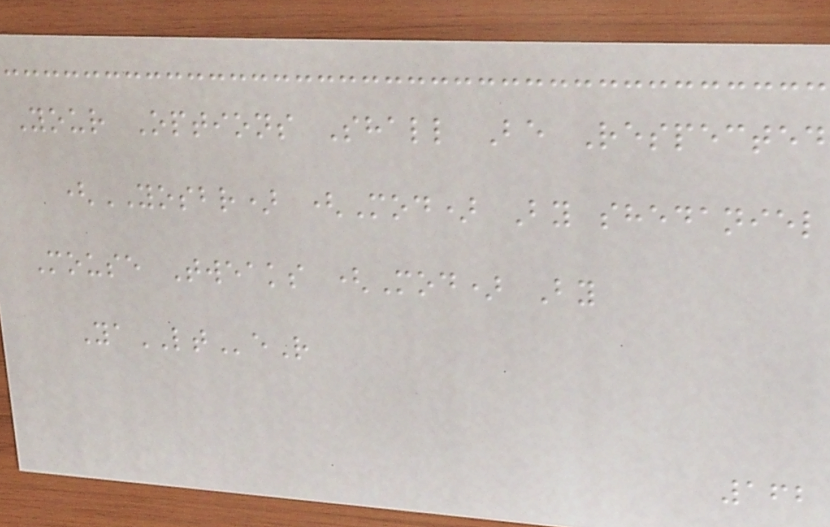Your Options Shall Be Respected
(YOSBR) (Mod) By shedaniel
Mouse Tweaks (Mod) By
YaLTeR
162
